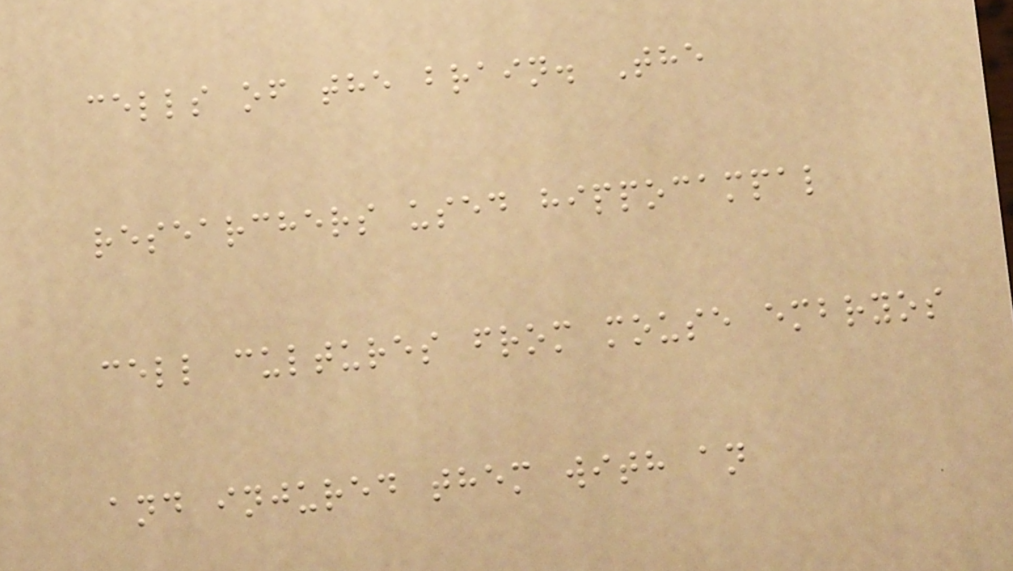cells of the brain. The
researchers used hippocampal
cell cultures from mouse embryos
and injured them with an
